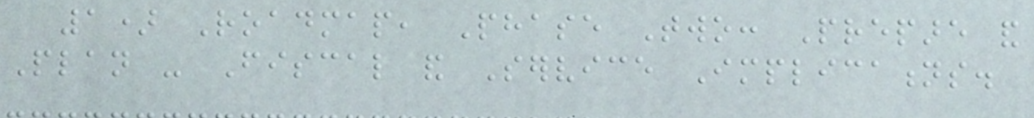1) Roadmap, Phase Two: Prepare and
Plan - Fiscal and Service Implications.
